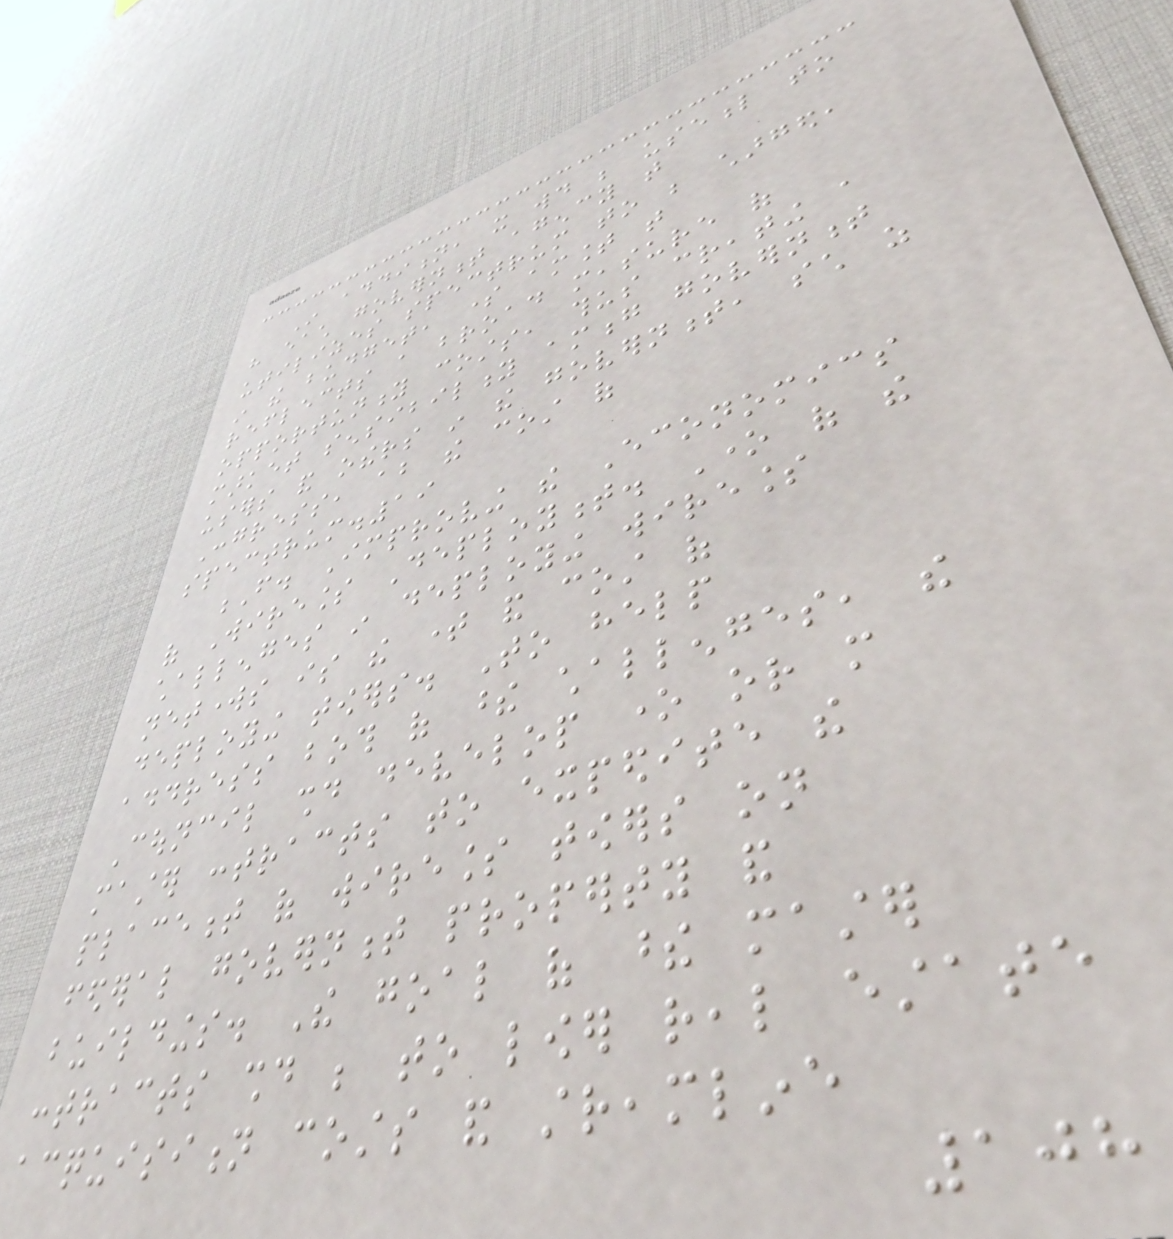In addition, it would be useful to
have each government agency that
utilizes spectrum to be charged,
in the budget, some amount that
reflects a broad measure of
opportunity costs, thus creating a
market sensibility among government
users and others in the government, such as
Congress, about the cost of
spectrum.19
F. Improving the Economics
of Wireless Deployment. One of the
challenges in deploying wireless
networks is the time and cost of
deploying towers. To help
address both of these challenges, the
Council should develop one or more
master contracts to expedite the
placement of wireless towers on
federal government property and
buildings. The goal of these master
contracts should be to lower real estate
acquisition costs and streamline
108
